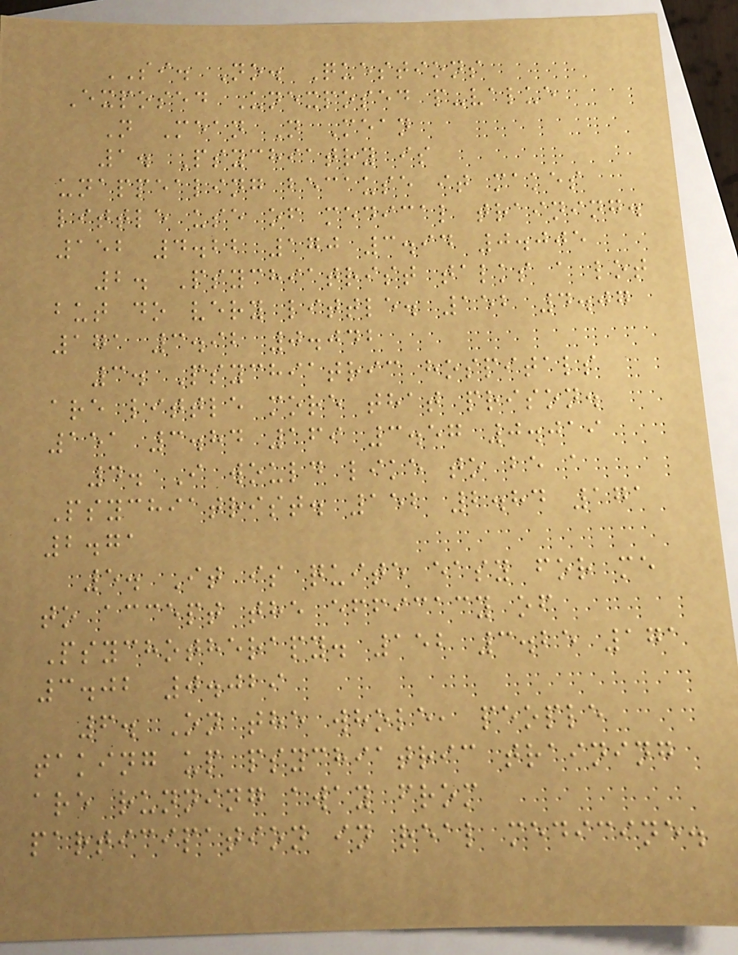SI. No. Questions
Exposed Unexposed p-value
N Mean N Mean
1. Psychiatry is
unappealing because it makes
little use of medical training.
152 4.22 170 3.94 0.005
2. Psychiatrist talks a lot
but do very little. 152 4.07
171 3.92 0.042
3. Psychiatric hospitals
are little more that prison.
151 3.84 169 3.57 0.019
4. I would like to be a
Psychiatrist. 152 2.84 171
2.71
5. It is quite easy for me
to accept the efficacy of
Psychotherapy. 152 3.25 171
3.02 0.029
6. On the whole, people
taking up psychiatric training
are running away from
participation in real medicine.
